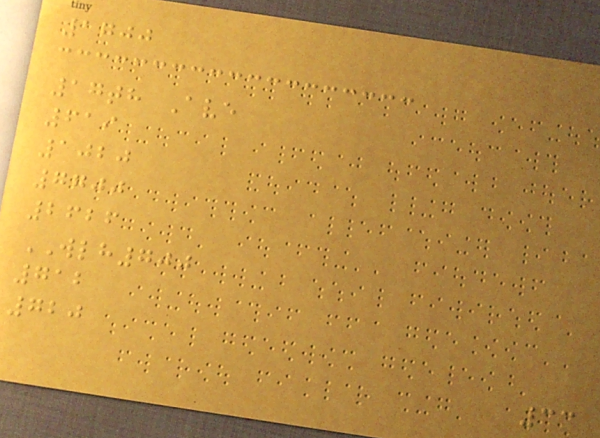1700
17th Ave
619
1020
7700
2626
WLH700
712
720
33
